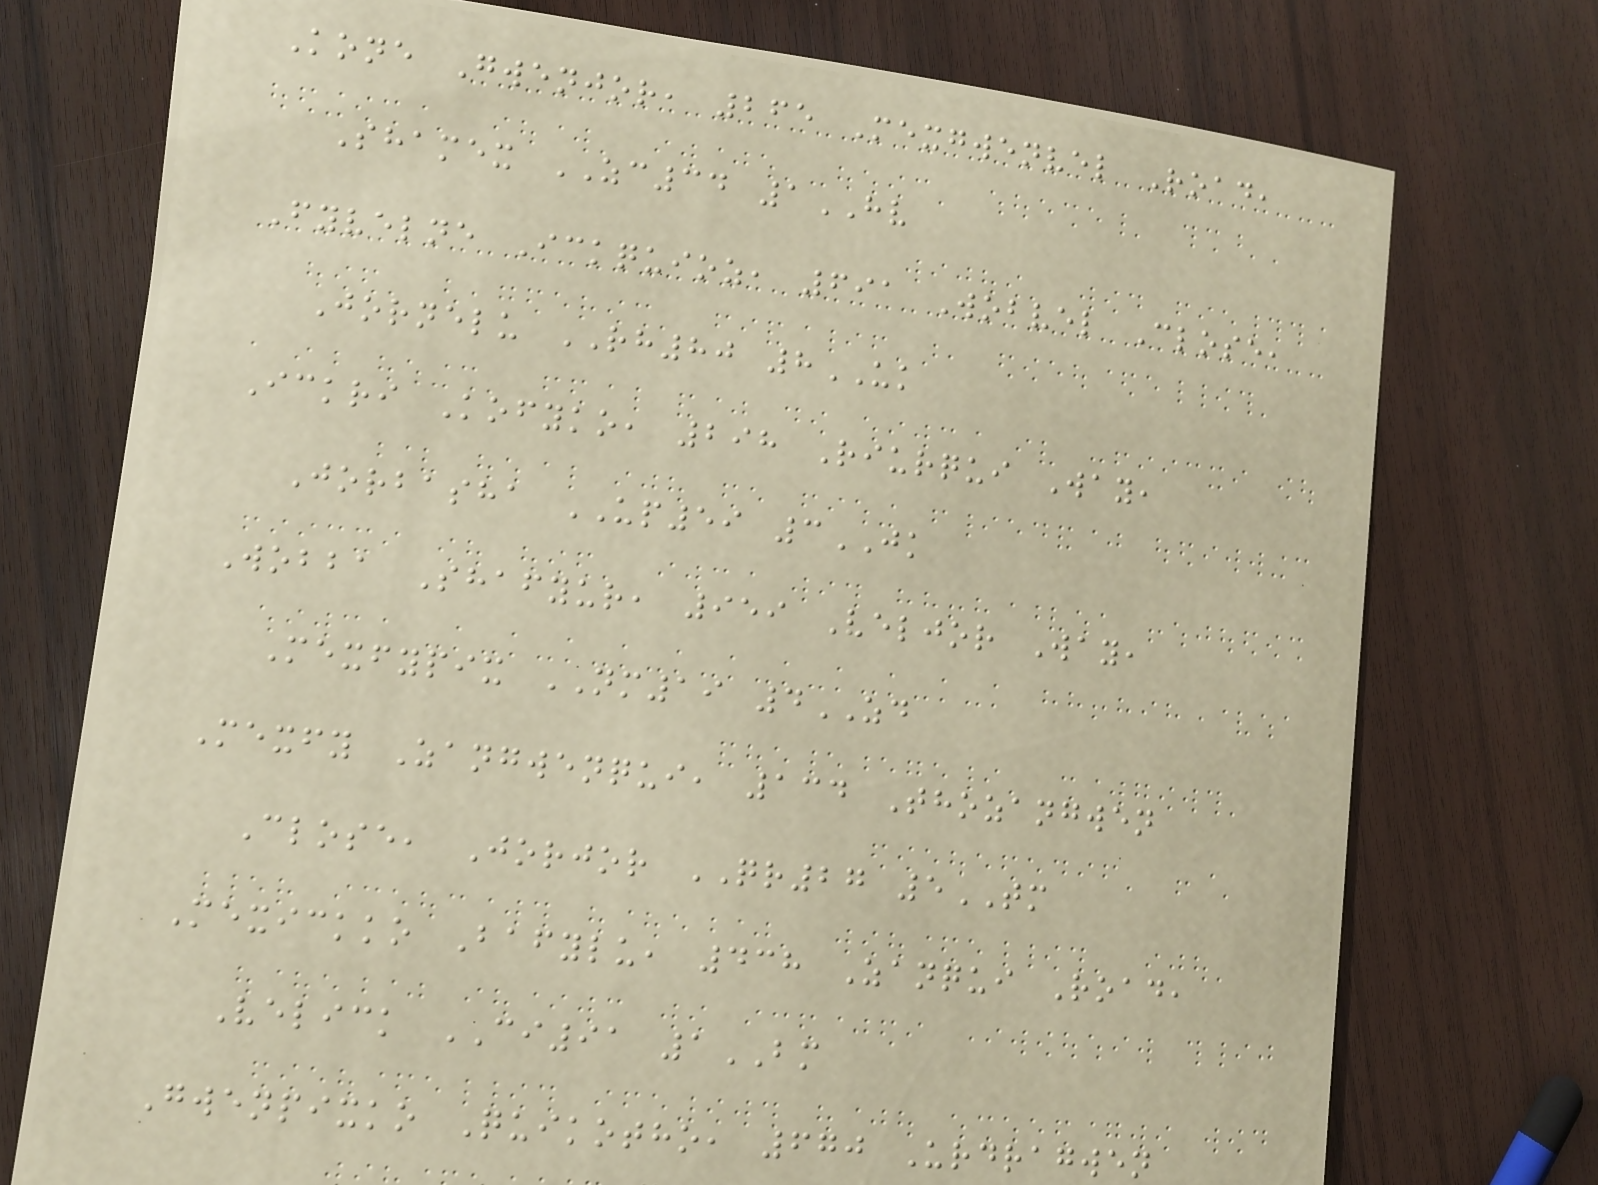Kone Gwenjor, 265 Mexgwenvel Road,
Shamex ZC34 1HV
Fyvelne Ickquioz, 691 Wobvel Close,
Jornelu RH80 8UK
Ickri Kofyko, 298 Riurqui Way,
Jorbasha UP59 3JK
Wobba Shafyur, 959 Veljor Way,
Mexfypix NM19 4ZD
Mexfy Zangwenqui, 134 Thozangwen
Close, Jorjor QR27 5TM
Mexickko Bafylu, 438 Zanqui Road,
Velick CI91 1BM
Gwenpixko Quikotho, 670 Urdragwen
